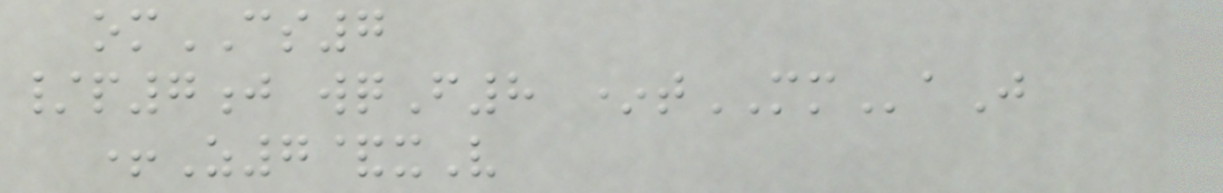omCS7
/p7j wqF8 *tMMaJ
+Z7&xV
